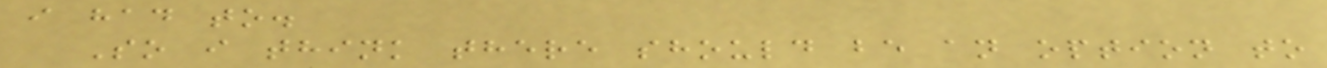i had to.
So i think there should be an option to
